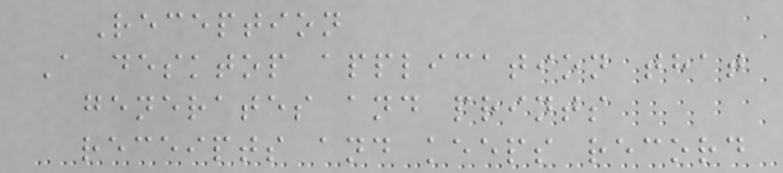Reception
A desktop application that
generates and prints
receipts and keeps record
